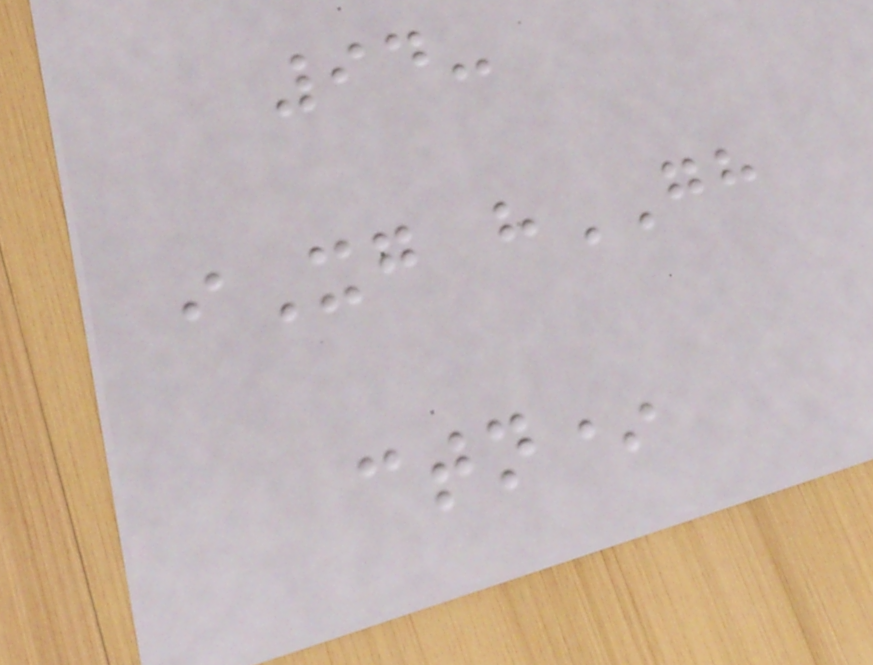94-
iXg hGH
ctn*
